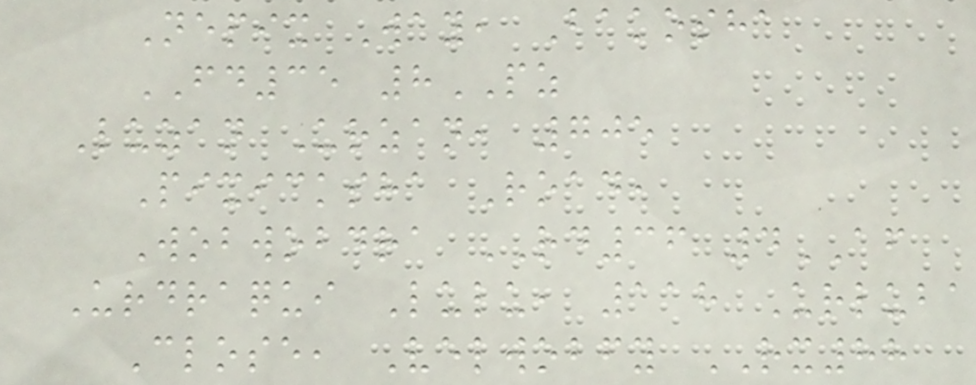Nepix Way, Bakosha
FD35 8PZ
Luzan Urzan, 705
Pixicksha Road,
Wobwobdra RD36 4AF
Urdraqui Lulu, 118 Urluba
Close, Velwobfy RX88
